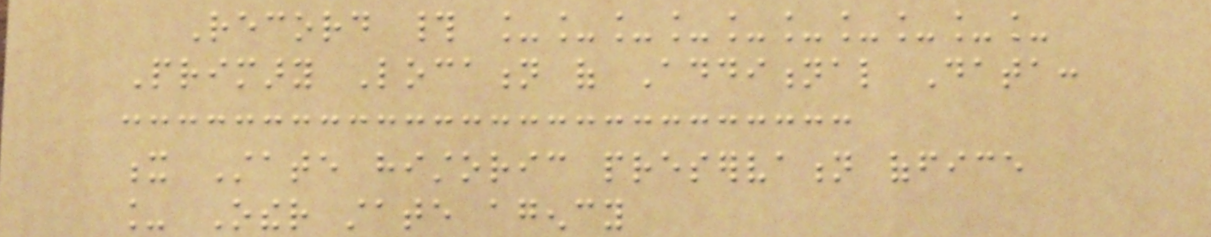Record # __________
Primary Location of Additional Data:
x State historic preservation office
_ Other state agency
